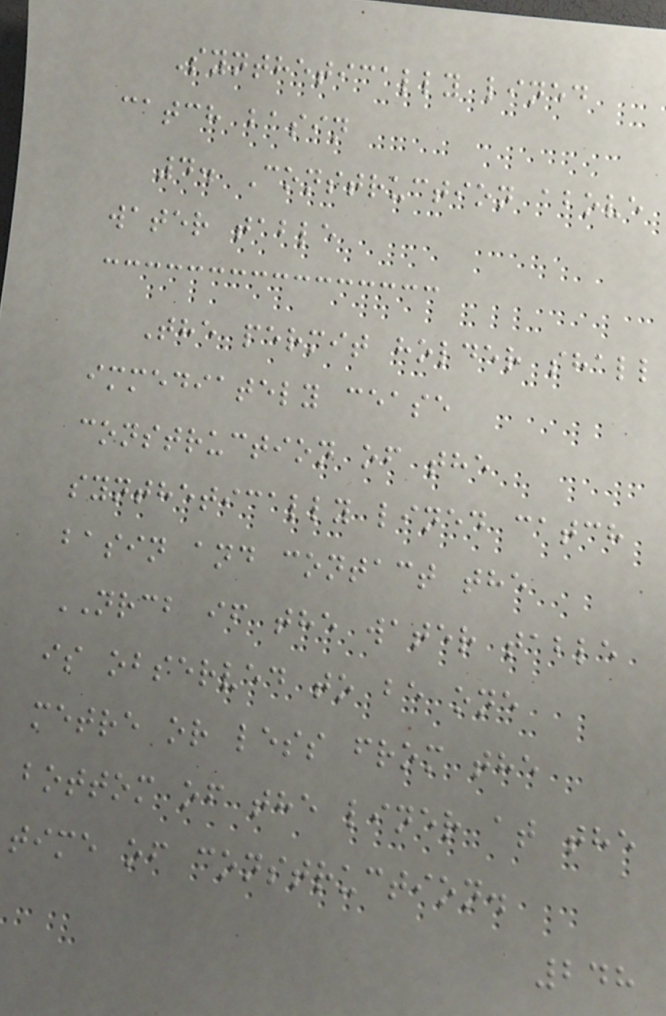Synthetically lined
catch basin
4. Construction above
water table
The permit holder shall
immediately cease
construction of the
synthetically lined catch
basin and contact the
NRCB if the water table
is observed to be one
metre or less from the
bottom of the liner at the
time of construction.
248
